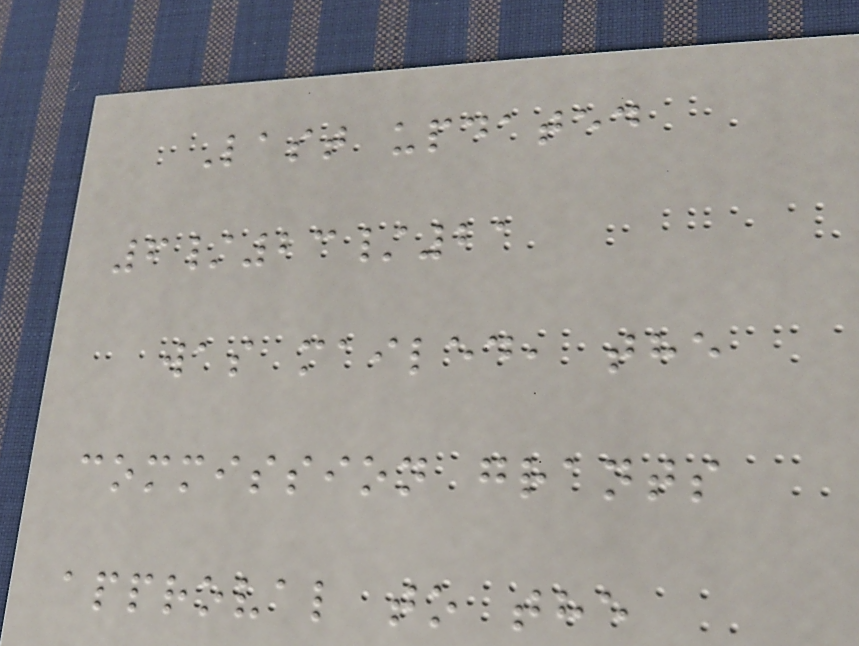Last updated
6/23/21
was mailed, the
commission grants
approval to the
